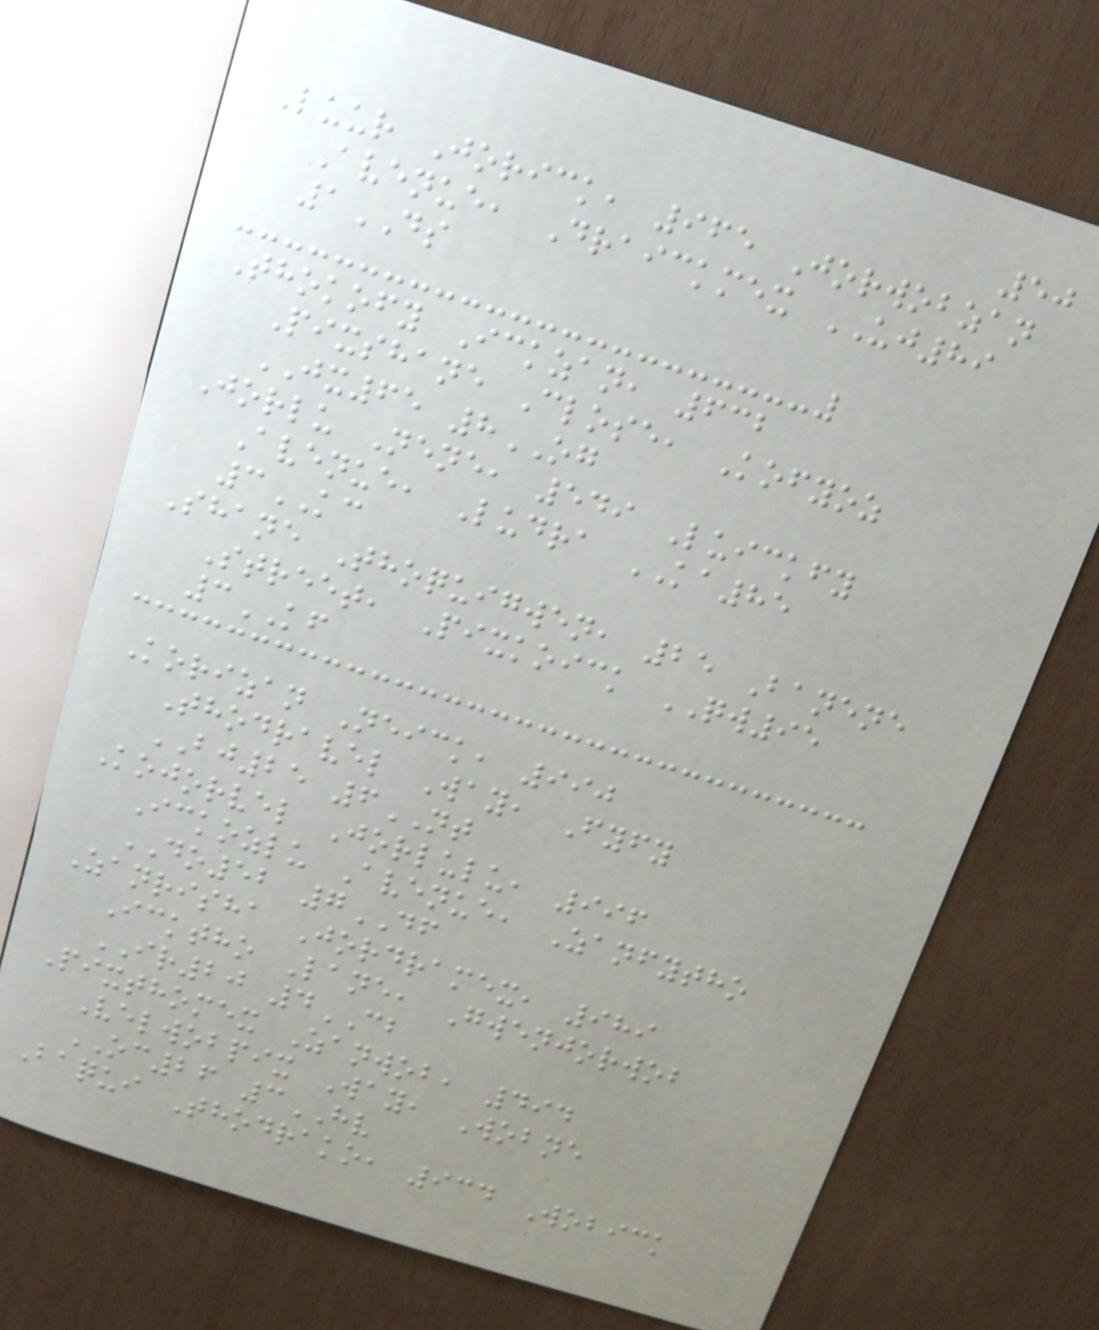50
Luur Jorick, 965 Jorwobzan
Avenue, Draickmex UJ89
1DS
Thokofy Ickzan, 632
Pixshane Close, Kofyoz
JX65 8OG
Jorlu Nene, 549 Luickfy
Avenue, Ludra KA85
3KC
Shane Thoquigwen, 25 Banene
Street, Pixkoick QW95
3KF
Korizan Neick, 990
Thodravel Way, Fyfy
BJ25 6NT
Kojorvel Jorlulu, 996
Ickozlu Avenue, Zanfytho
DO52 7DF
Zanrisha Jordramex, 989
Icktho Lane, Gwenjorwob
IR20 4CB
Pixthomex Zanwob, 494
Velwobpix Way, Wobne
OC26 3HV
Baqui Thodrako, 934 Wobick
